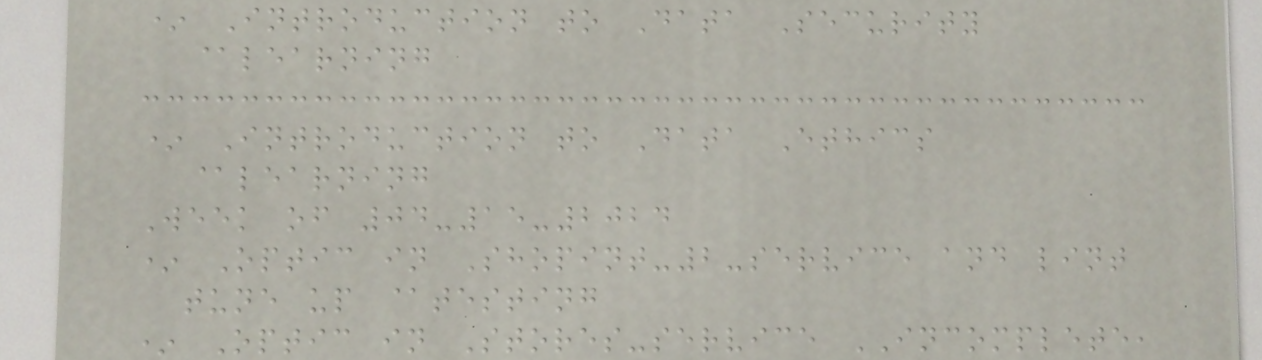* Introduction to Data Security
@learning
* Introduction to Data Ethics
@learning
Week of 04-15-2024
* Optic in Shopint-2-service and lint
tune up @testing
* Optic in Stores-service INCOMPLETE,
